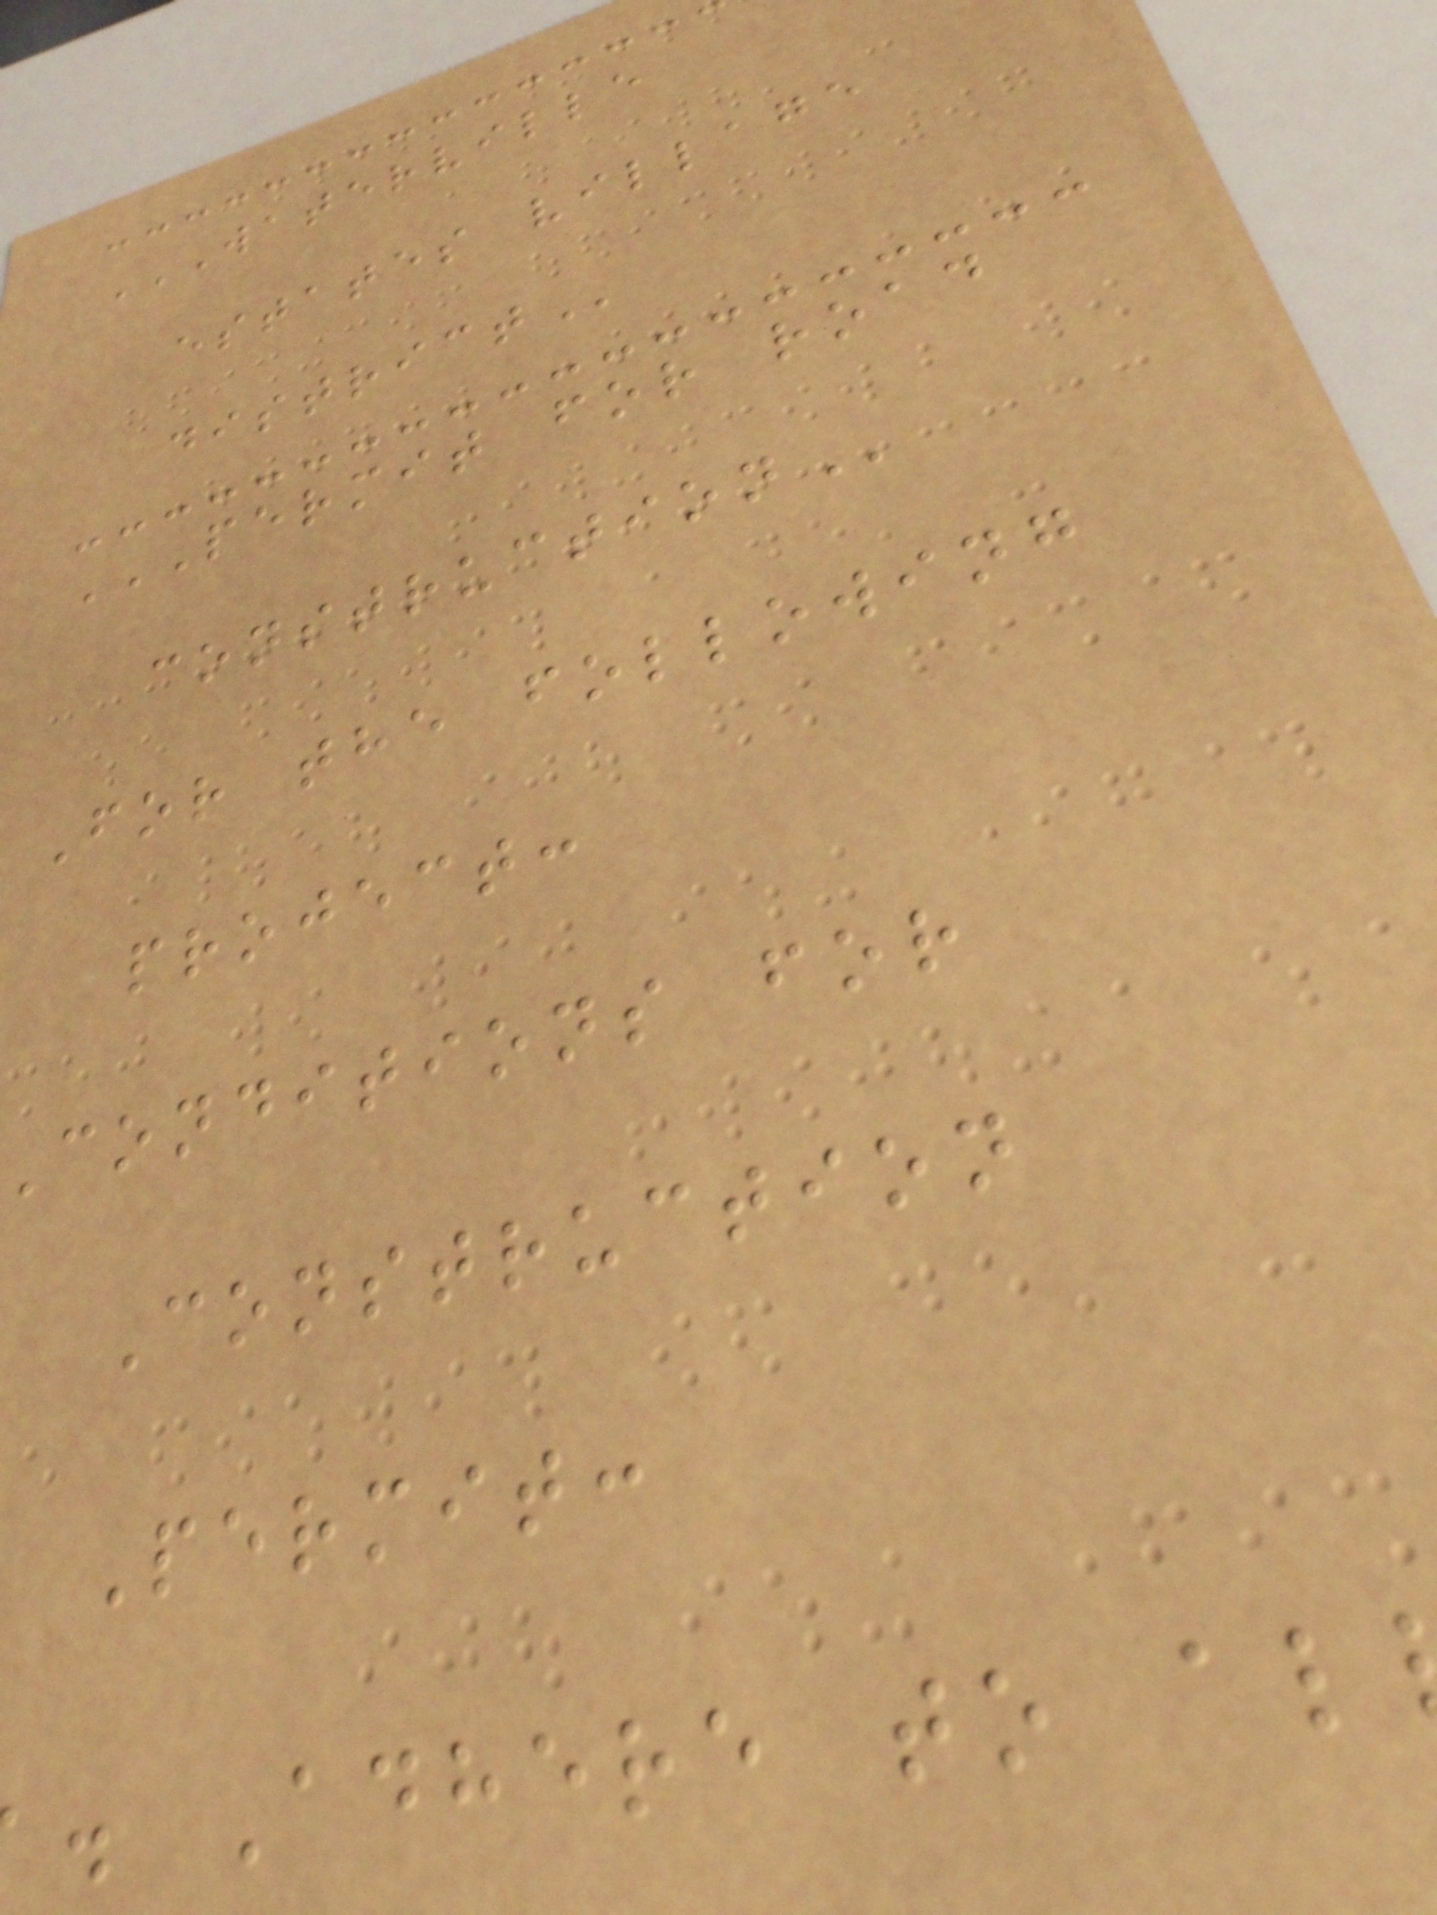WATERVILLE
estates village
PERMIT FOR ROAD
For the following
project:
conditions for
Construction
Permit:
. Adhere to al
